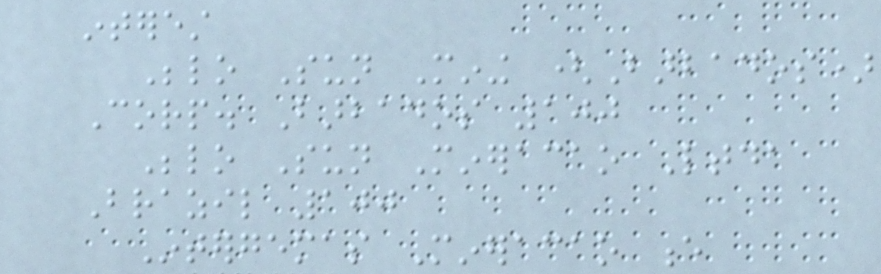interest
Belo Sun Mining (Barbados)
Corp. Barbados 100
Belo Sun Mineracao Ltda
Brazil 100
Intergemas Mineracao e
